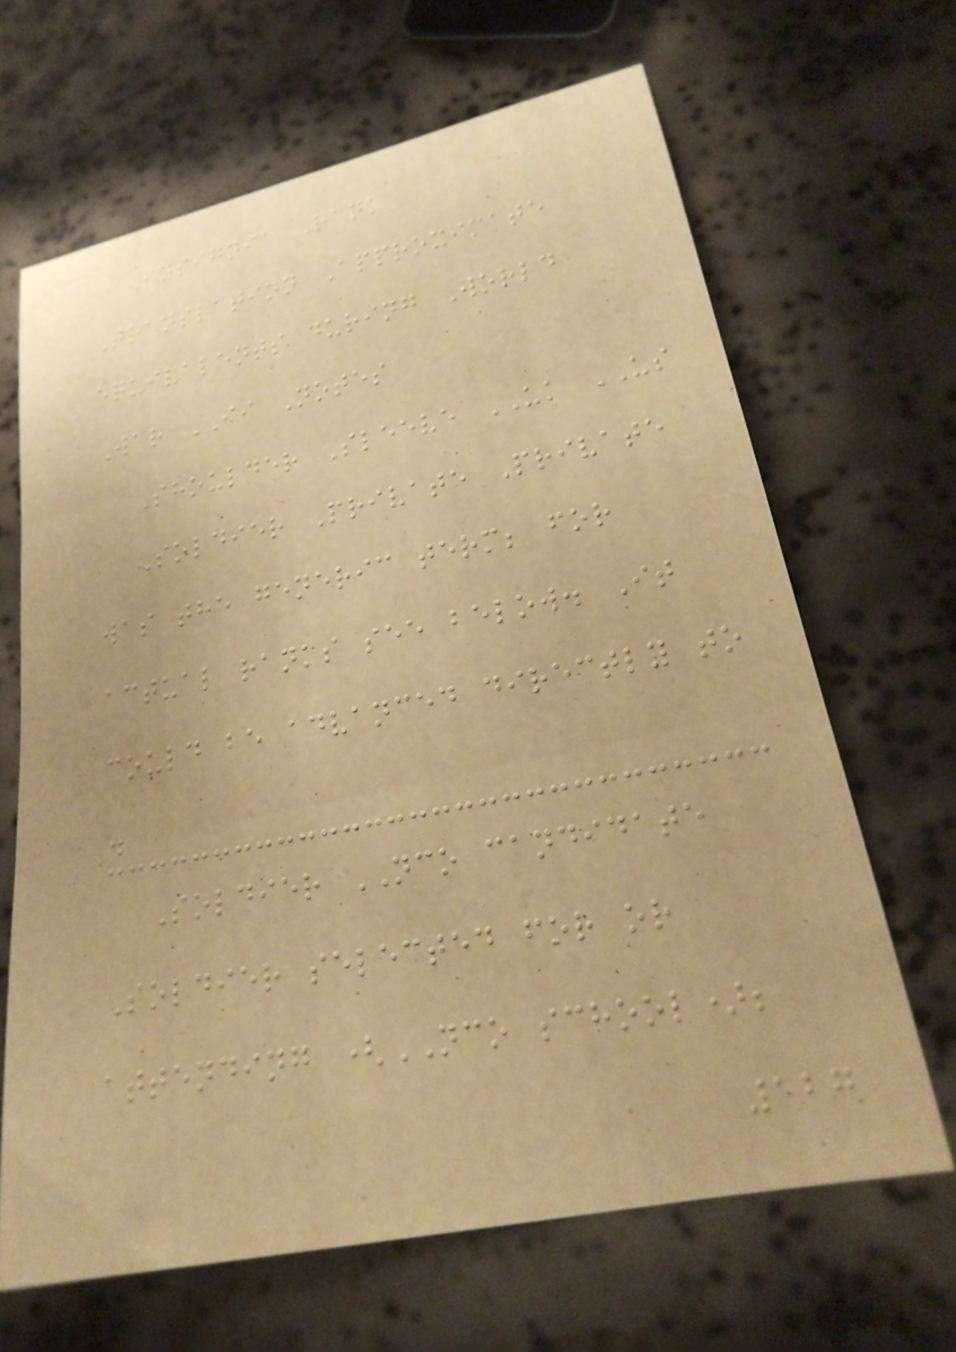Insignia Rank
Translation Approximate
equivalents during World
War II Notes
Shoulder Sleeve UK US
Soldier Private Private
was the generic term; for
actual ranks see below. It
could be advanced directly to
.
Soldier NCO candidate
Soldier selected for or
attending (NCO school);
127
